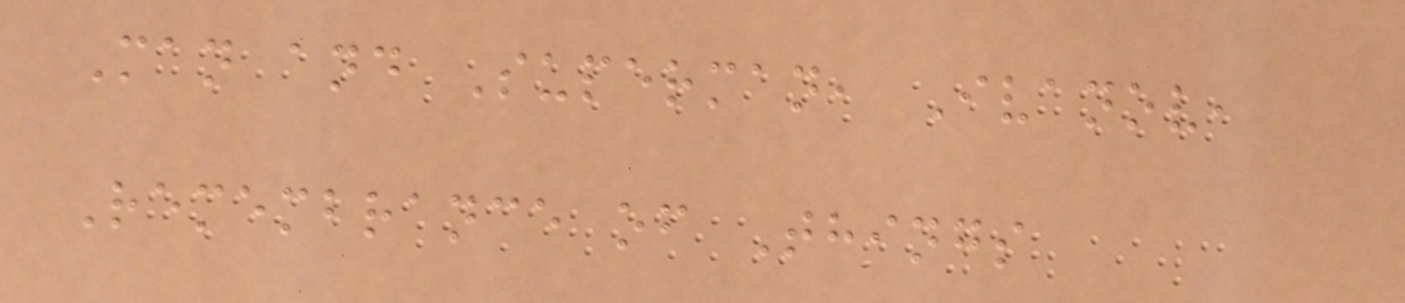Man and Superman, Ivanov,
Remembrance of Things
